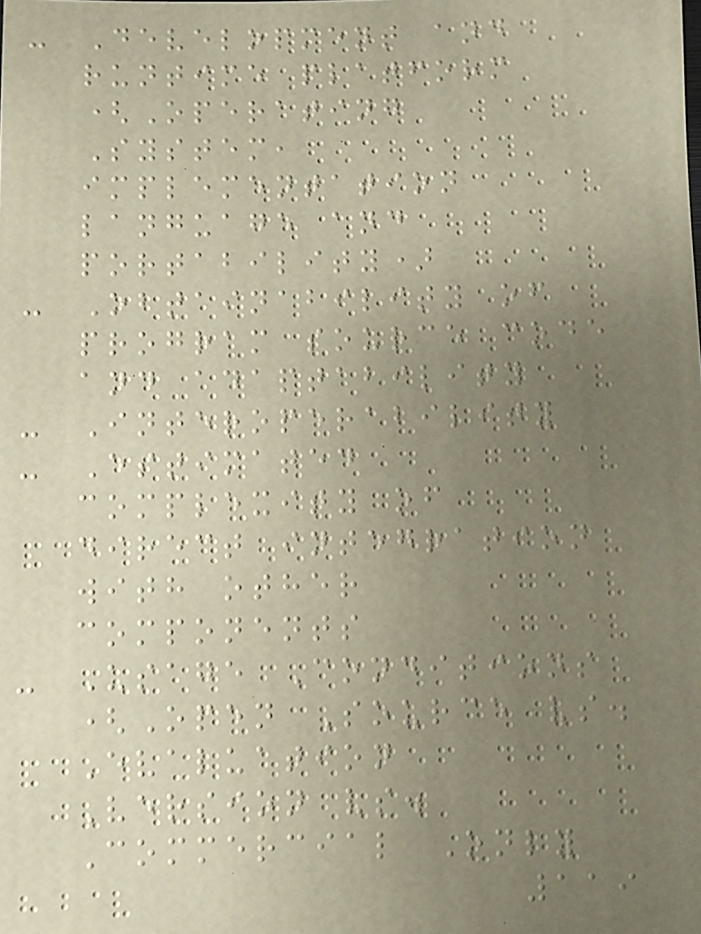- Development and
runtime platform
(Operating
System,
implementation
language and
portability)
- Obtainability of
program source code
and adaptability
- Interoperability
- Estimated
complexity of
direct integration
with other
components
- Usage Conditions
(Open Source vs.
Evaluation
Version vs.
Commercial Only
119
